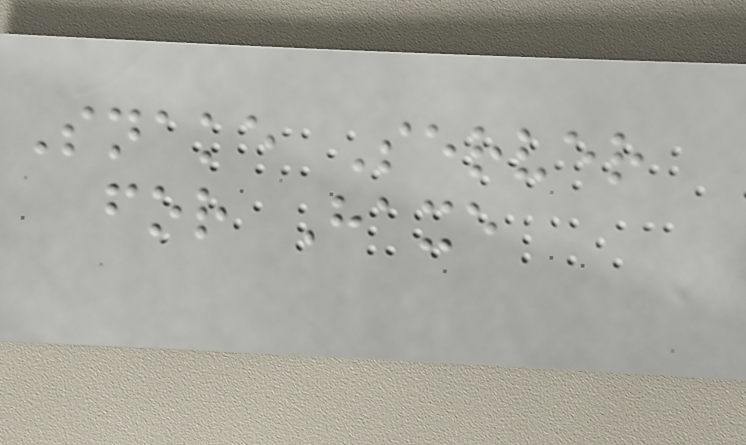Snake Server
for Haxe
